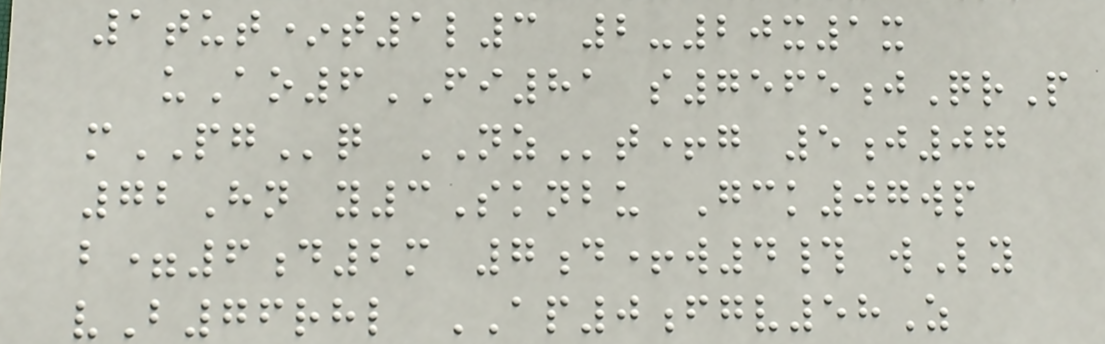1tut*t1l3 2-20x1x
uAo6FI81 s7565jQrP
mPGq NZt+g 5j07
72Hn y3Sknbu Gck07wp
b=6d2m 7d+w4# wLy
vB76rhl AP0fgv58Z
